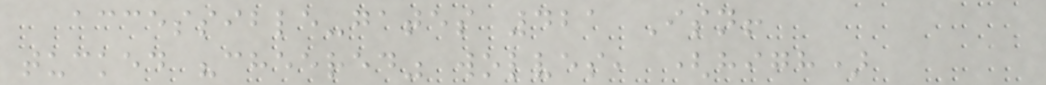accessible-gates 421 Isn!
tucked "cheered" wolves, (high)
